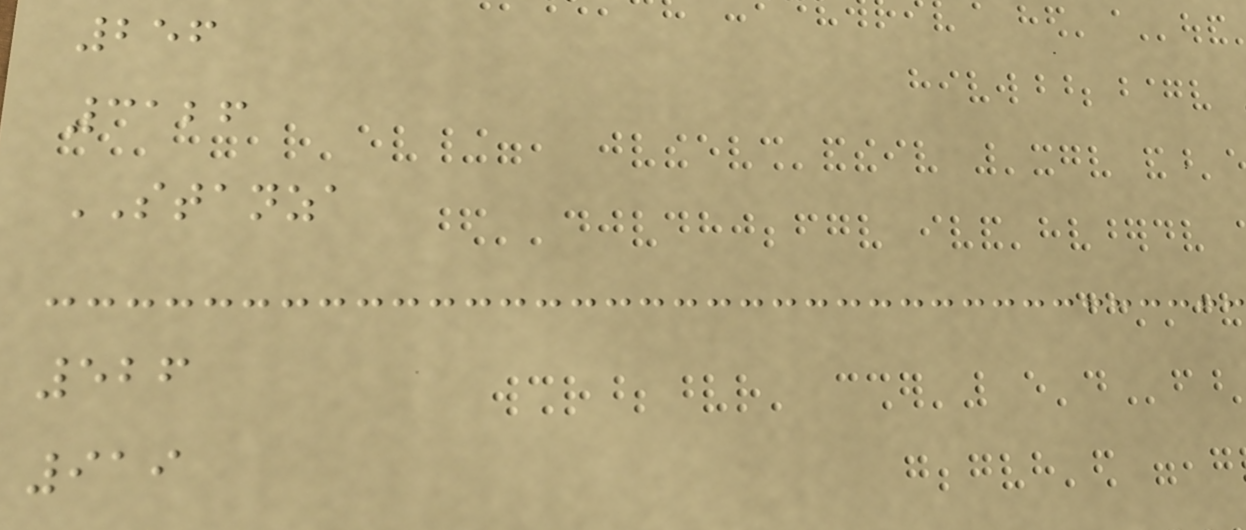256
3126
STANZA
526
919
